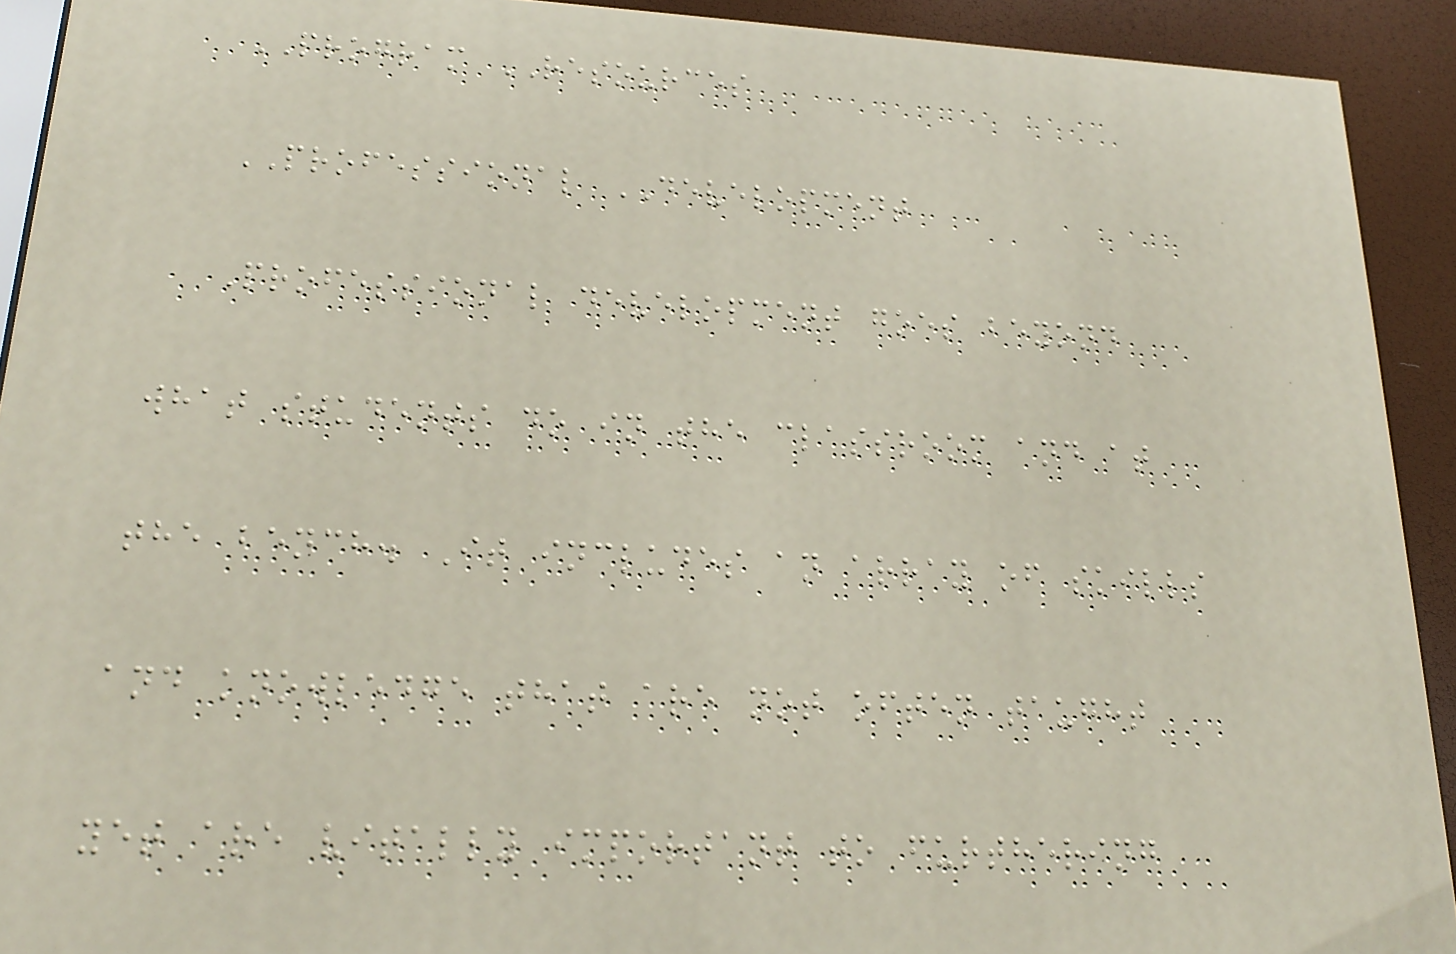PROGRAM RESOURCES
PROFESSIONAL DEVELOPMENT
Professional development goes beyond
what students do in the classroom and at
the bench. It includes an array of skills
and knowledge that are not often taught
yet are vitally important to furthering
